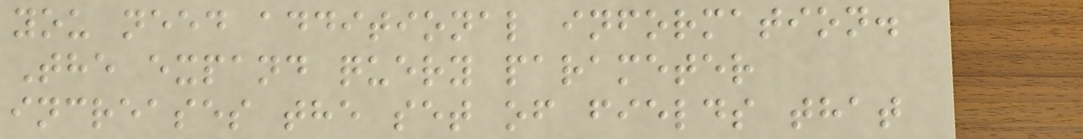you need additional information.
The expand query parameter
increases the set of fields that
